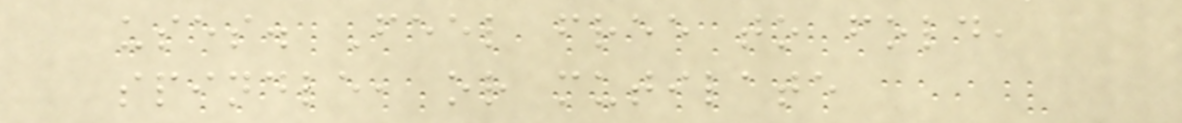uses. Feel free to fold,
spindle, or mutilate
